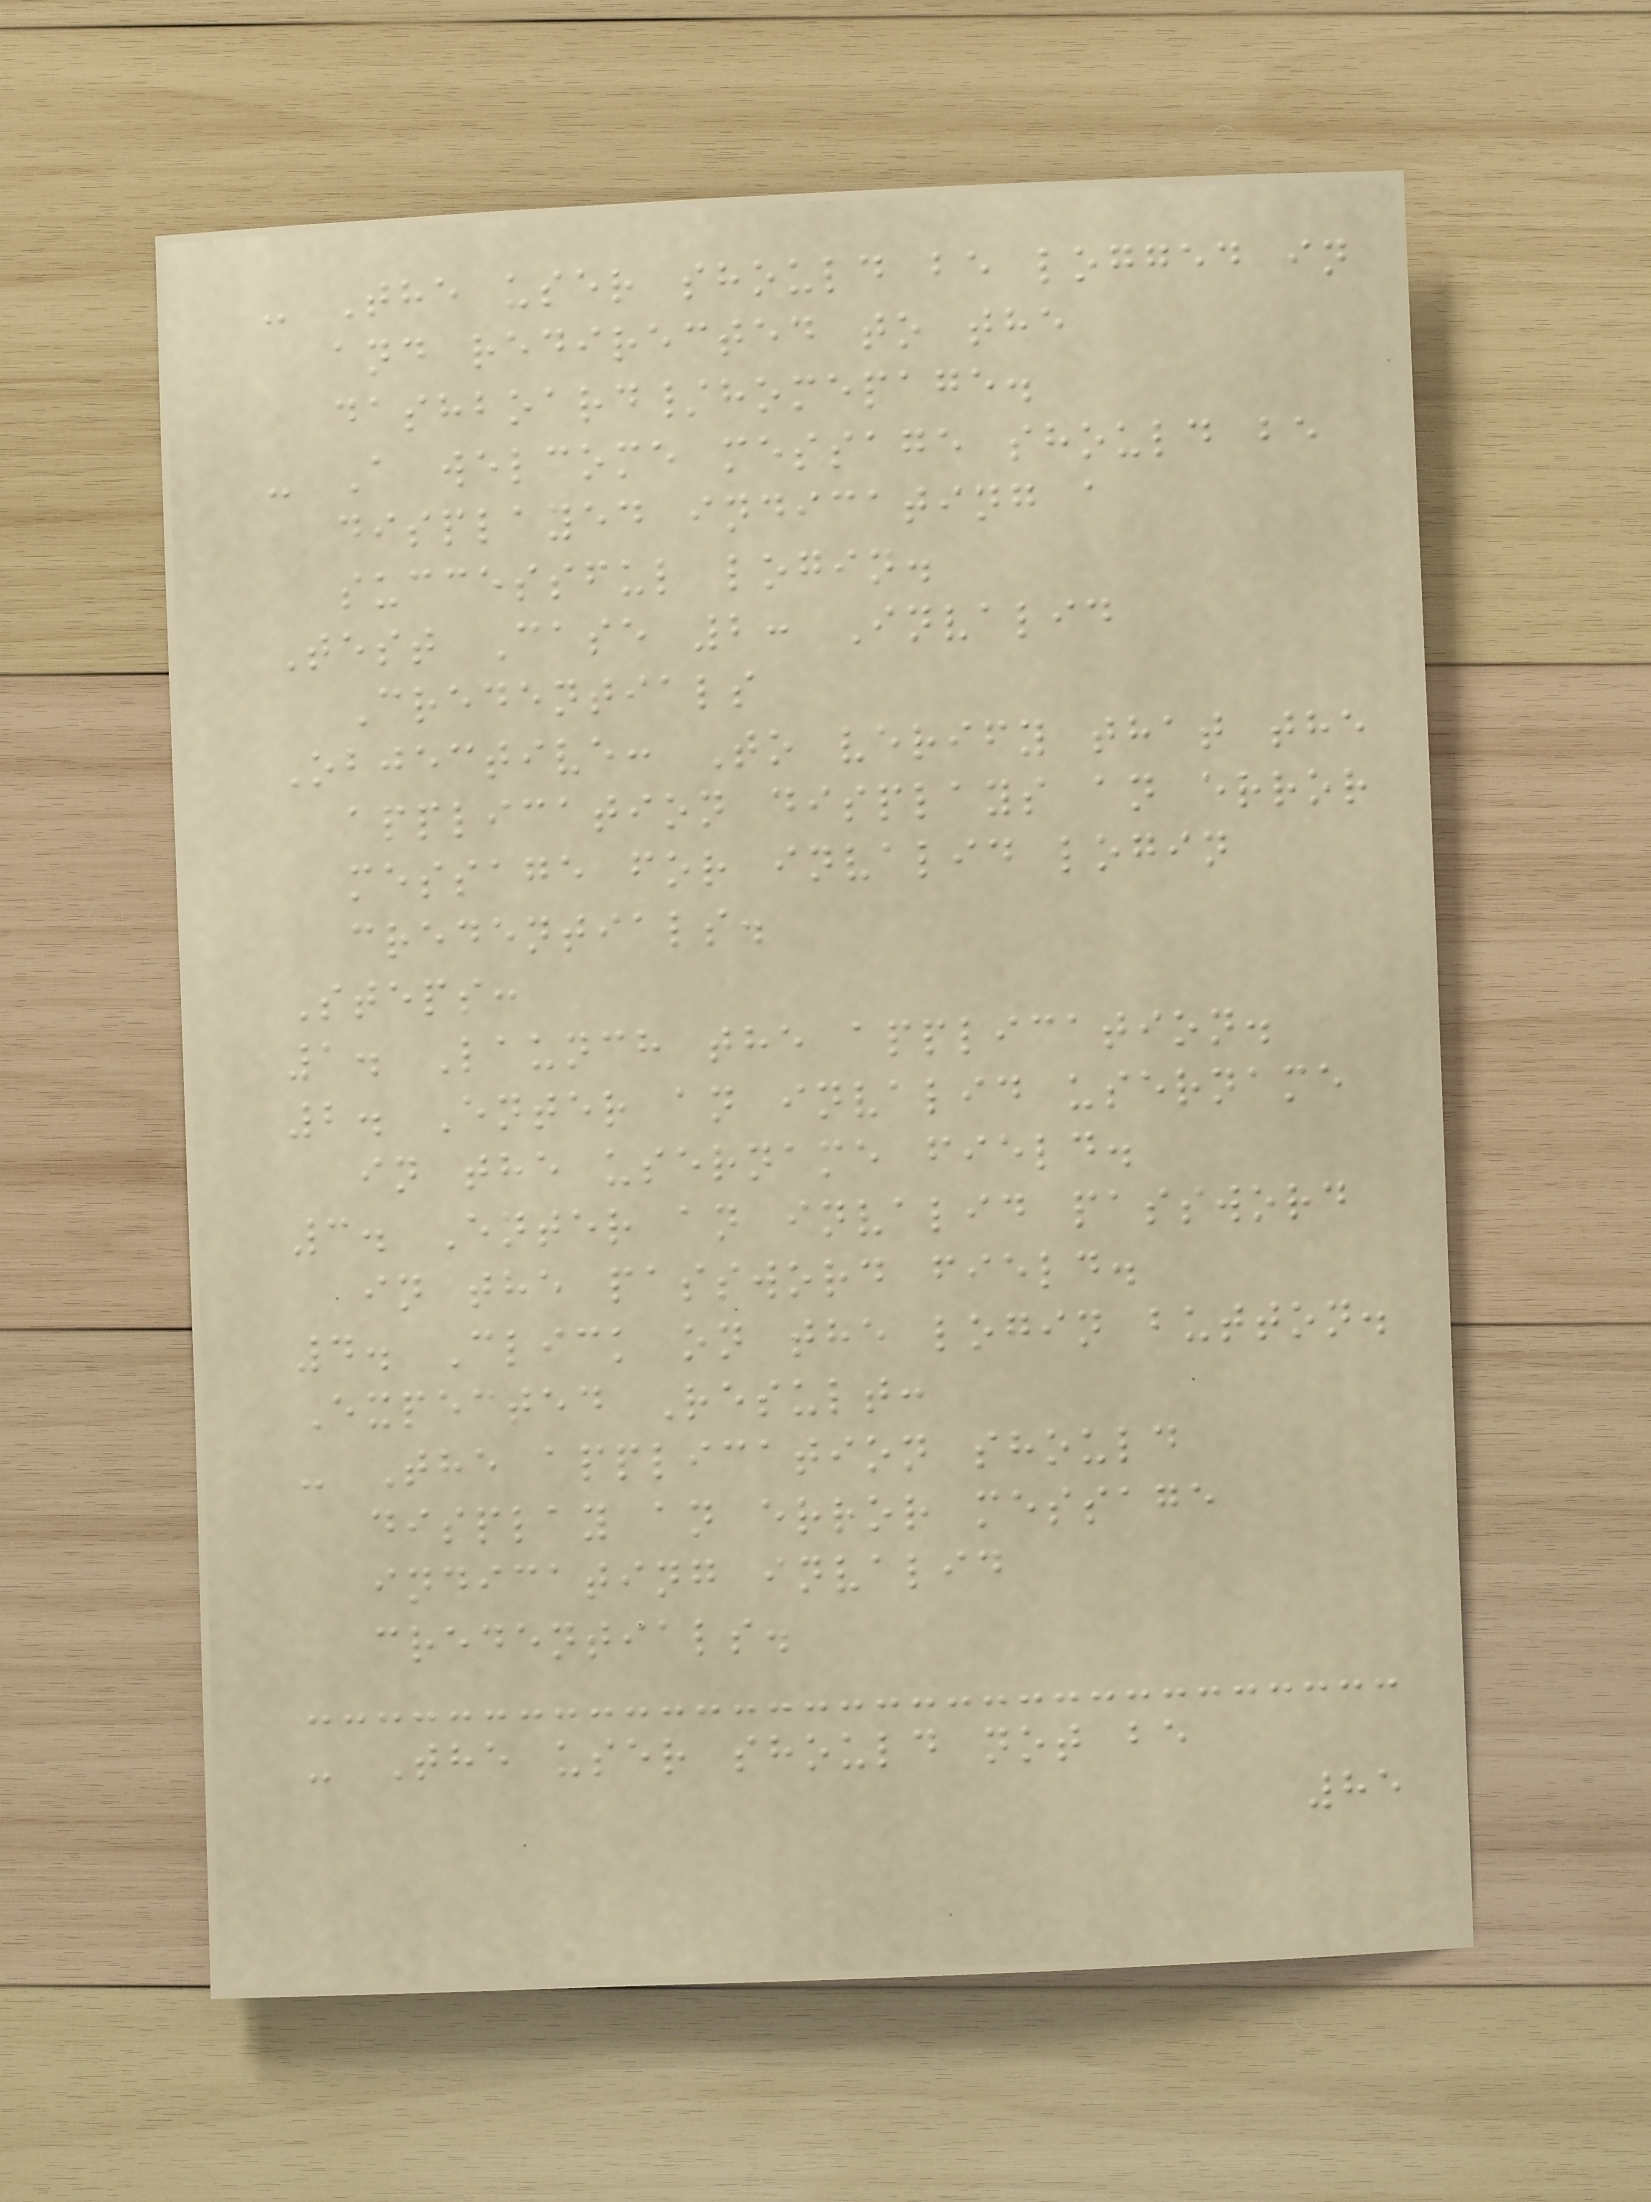- The user should be logged in
and redirected to the
dashboard/homepage.
- A welcome message should be
displayed indicating a
successful login.
Test Case 2: Invalid
Credentials
Objective: To verify that the
application displays an error
message for invalid login
credentials.
Steps:
1. Launch the application.
2. Enter an invalid username
in the username field.
3. Enter an invalid password
in the password field.
4. Click on the login button.
Expected Result:
- The application should
display an error message
indicating invalid
credentials.
- The user should not be
85
